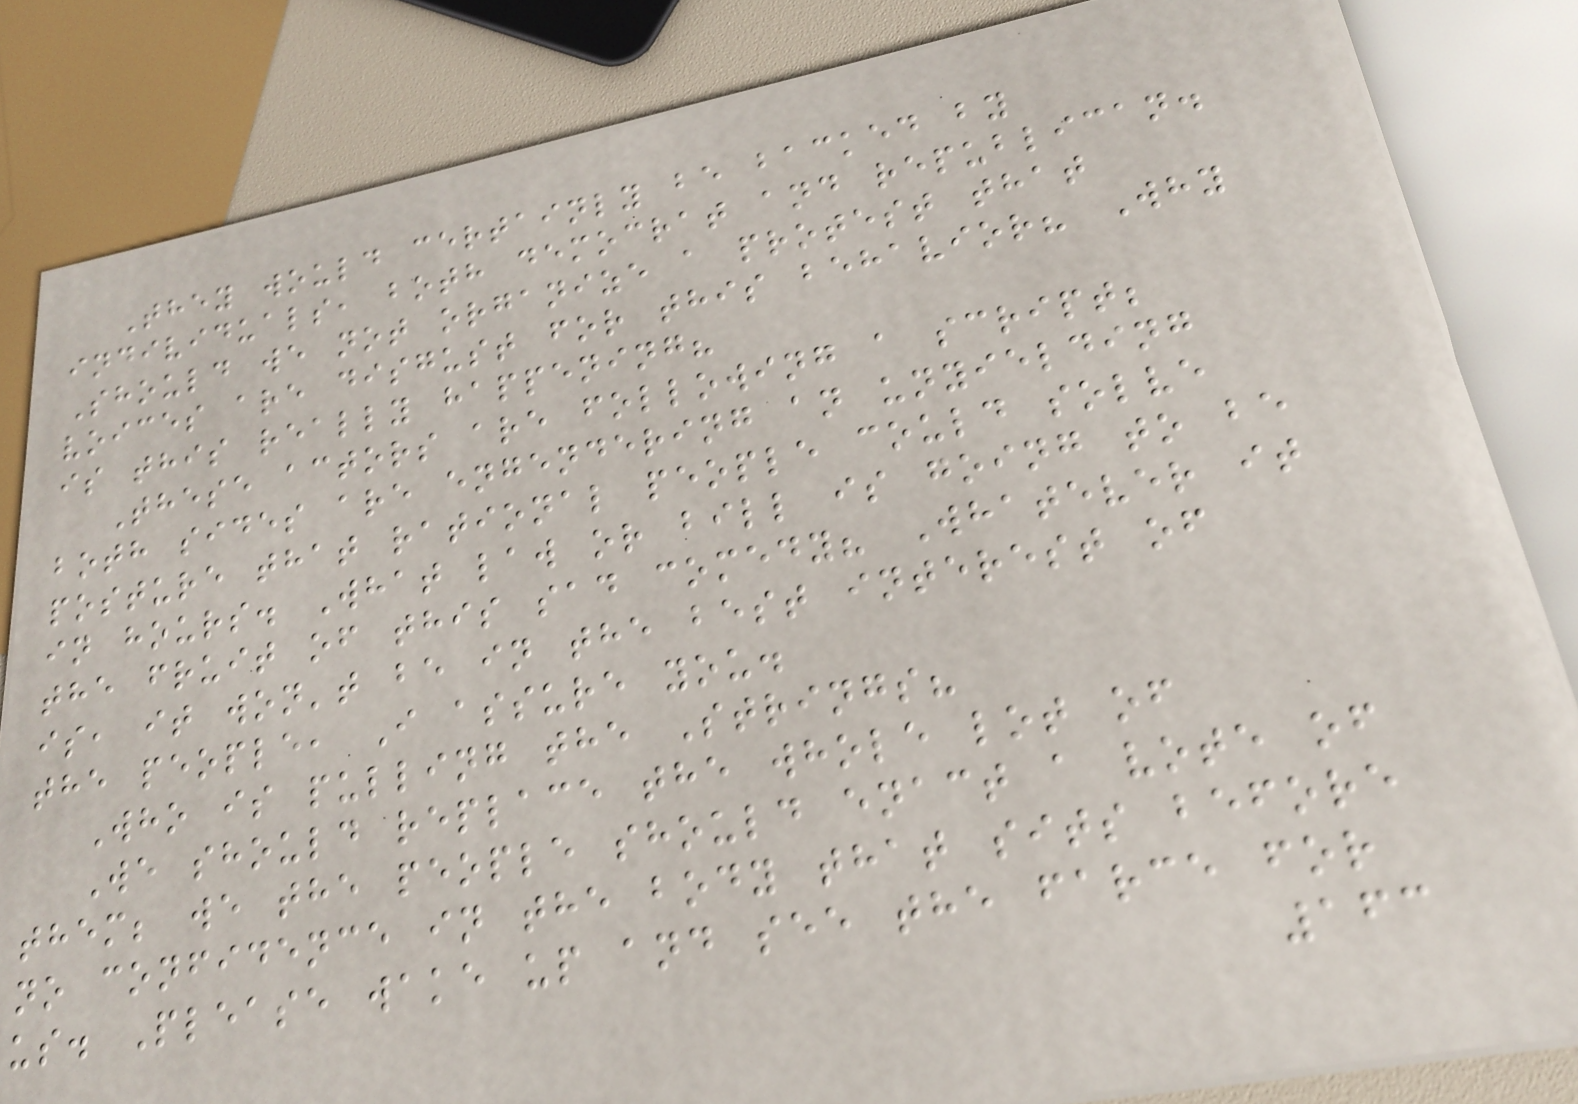They would certainly be backed by
individuals, both democrat and republican.
Should we not organize a protest that
voices are disgust for this behavior? Why
is this really happening?
These actors are following a script;
both sides are engendering an unyielding
posture that rational people could solve
in hours. What law or bill is going to be
the fruit of this sad comedy? Whatever it
is, it won't be in the best interest of
the people, I assure you.
Who is pulling the Strings?
We should replace the whole lot of
them; we the people should enact a vote of
no confidence in the body that sits before
us. Please wake up and see the farce for
163
